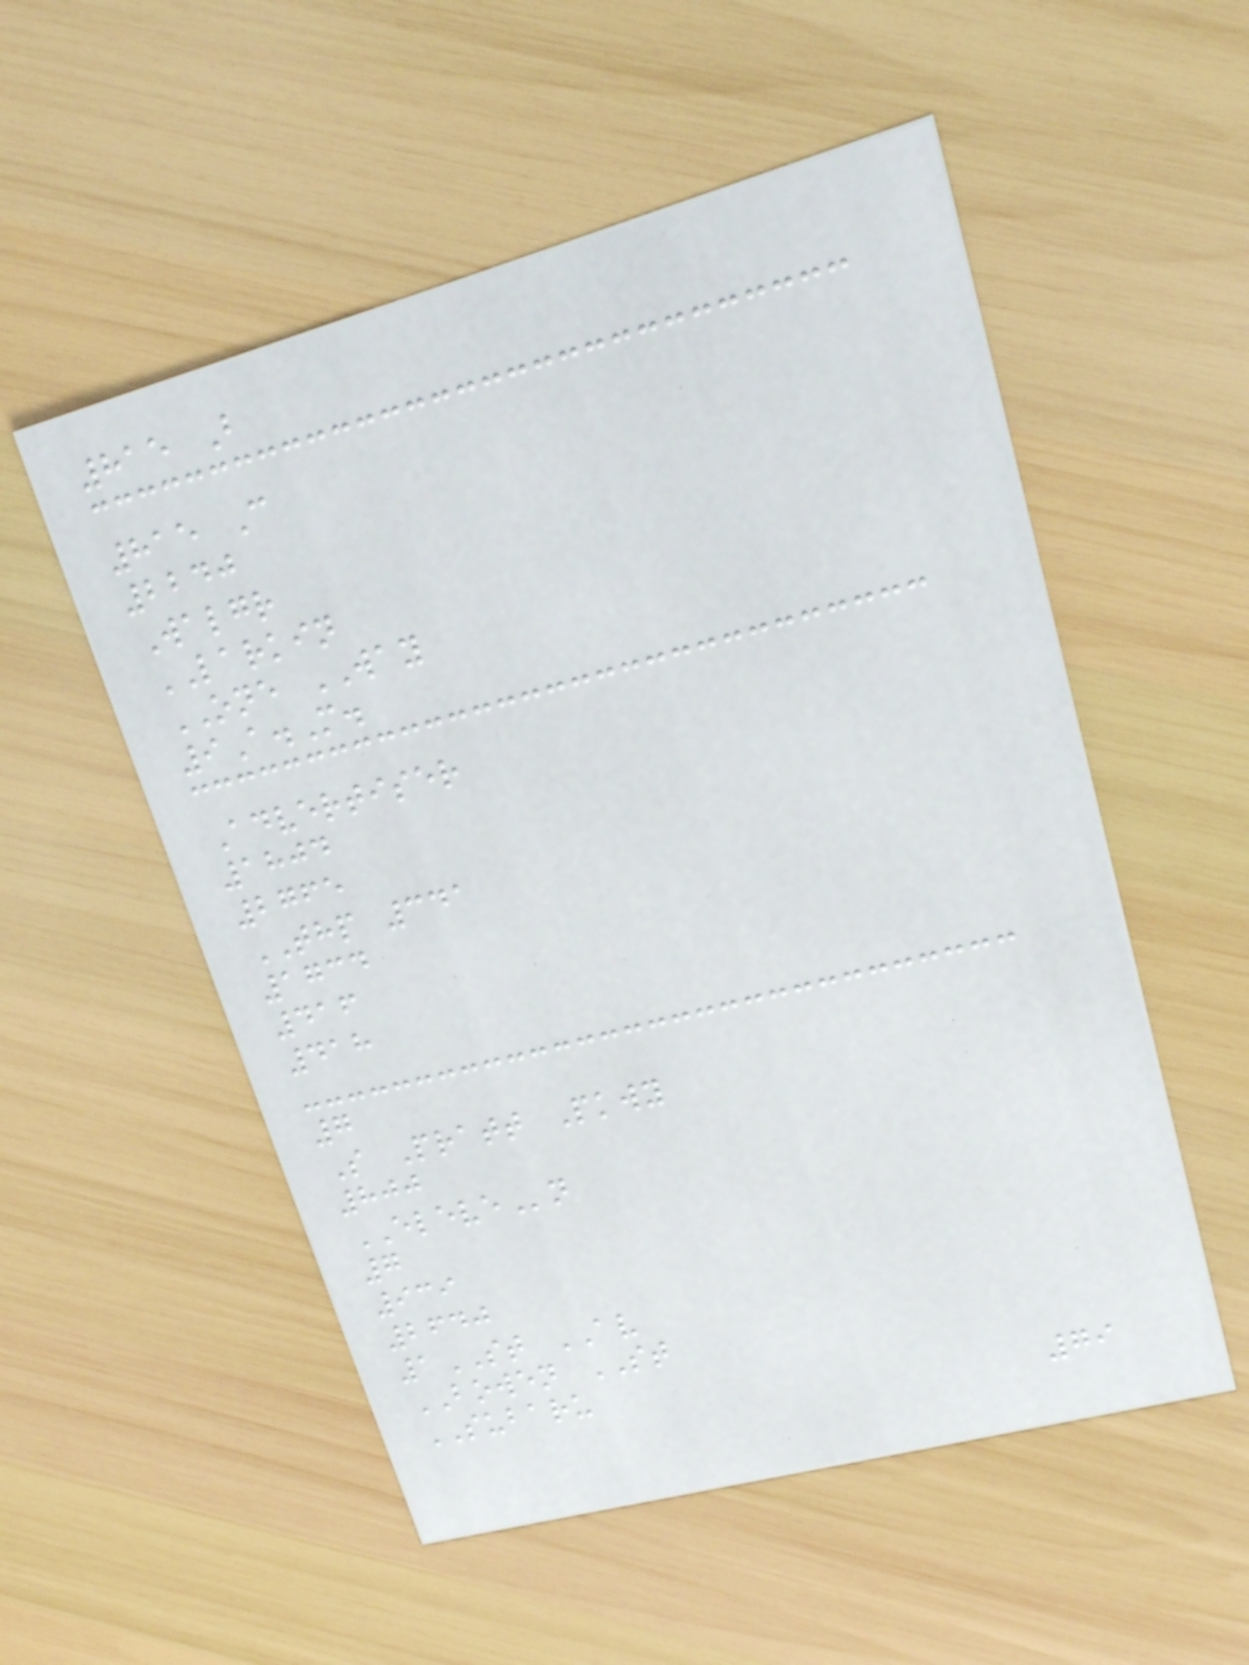815 B
815 C
2240
Walgr
LARKIN
ONE WAY
9A.M.
Advertiser
1804
2765
THP 341
1734
416
418
7
S Pratt Pkwy
800
ELEVEn
7
939
2640
1ST AV
BOWEN ST
SUBARU
79
